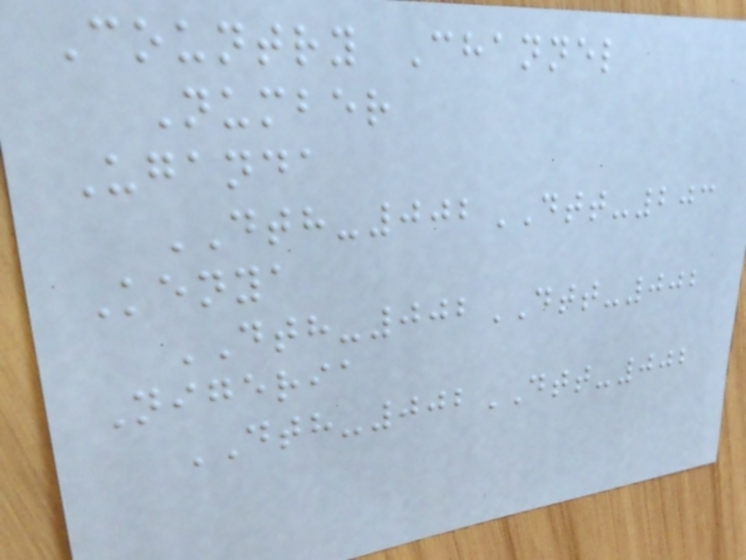Country Channel
Number
Uganda
DTH-002DTT-203
Kenya
DTH-002DTT-002
Nigeria
DTH-002DTT-002
